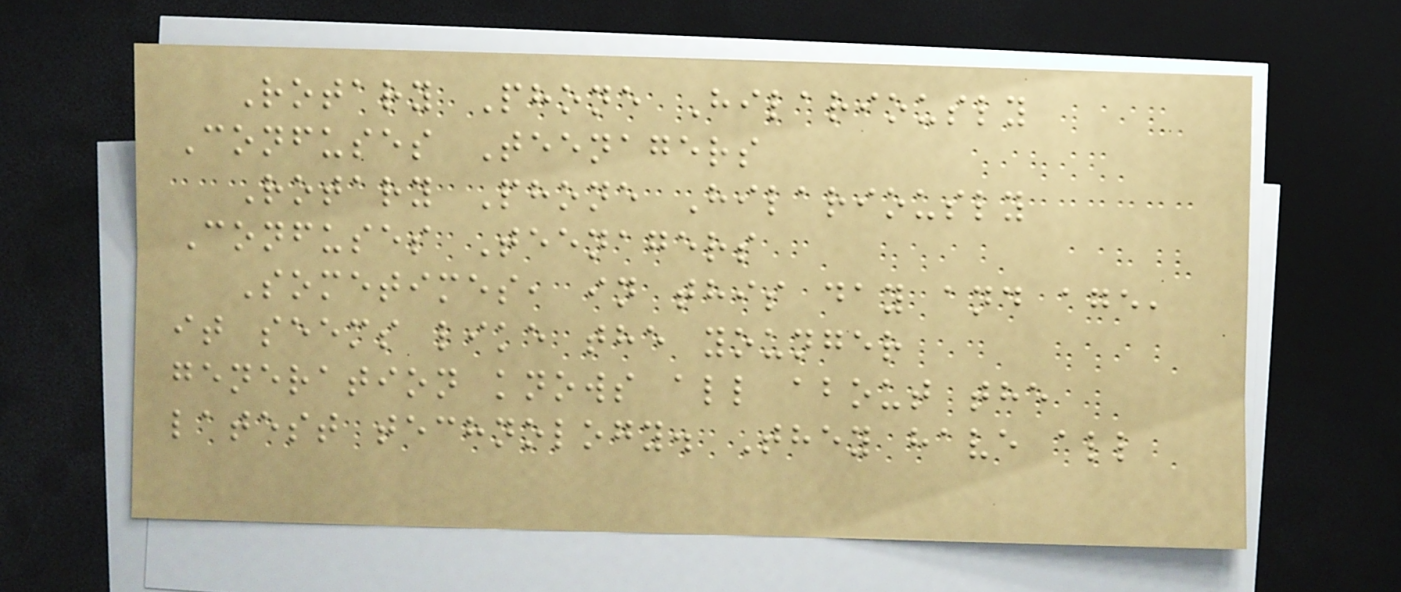Rotary Phone Hilariously
Confuses Teenagers
Rotary Phone Hilariously
Confuses Teenagers
Sometimes, in this day and age,
it seems like the younger
generation knows all about the
latest technology. They have all
